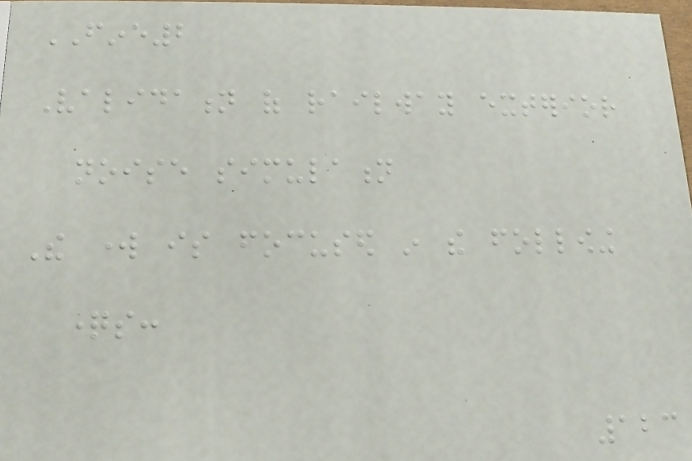FINE2
Validation of railway exterior
noise simulation
The work is focused in the following
questions:
123
